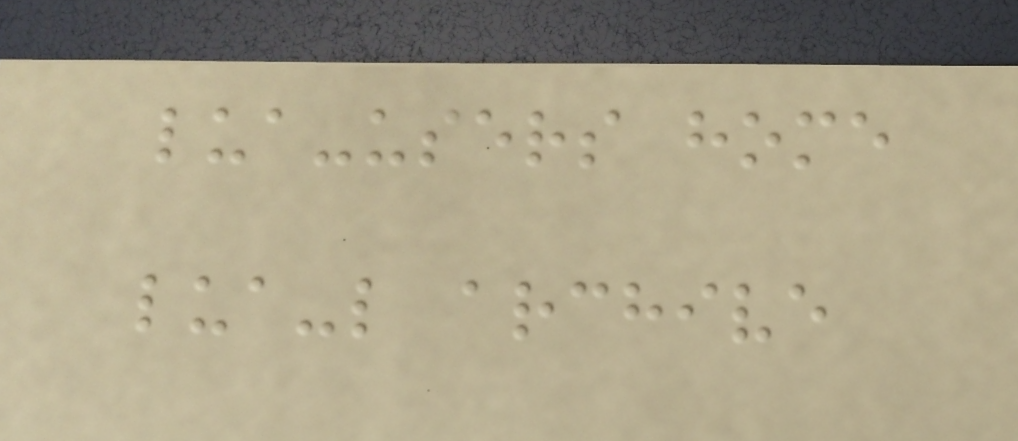lua-users home
lua-l archive
